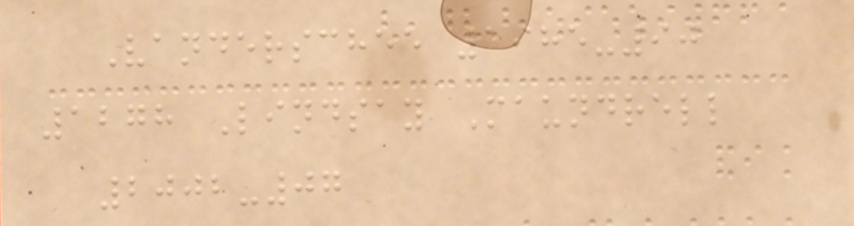Vanderschee 1985-90
1278 Lindsay Maundrell
2002-07
